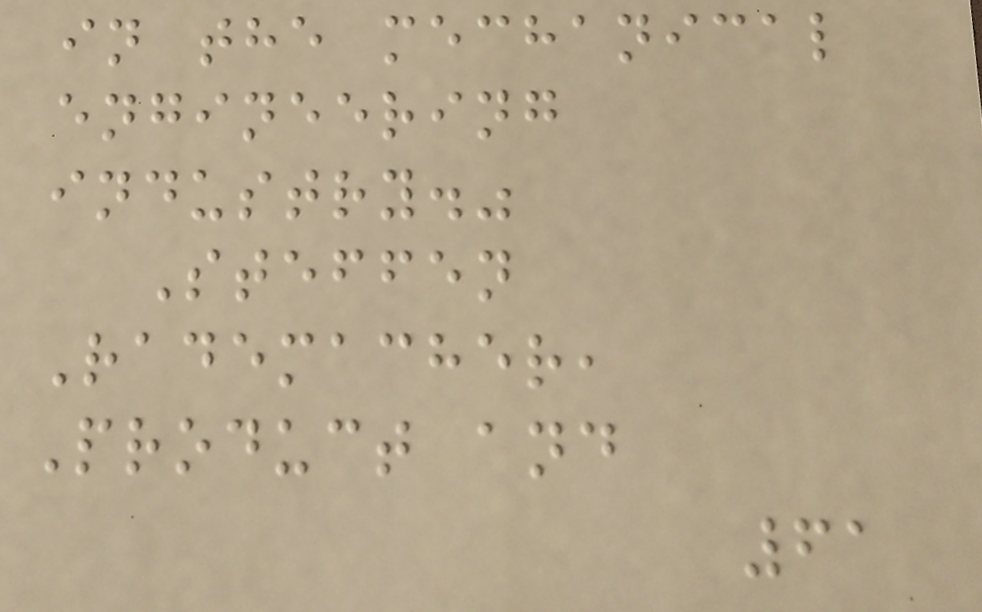in the mechanical
engineering
industry."
Steffen
Rademacher,
Product and
61
